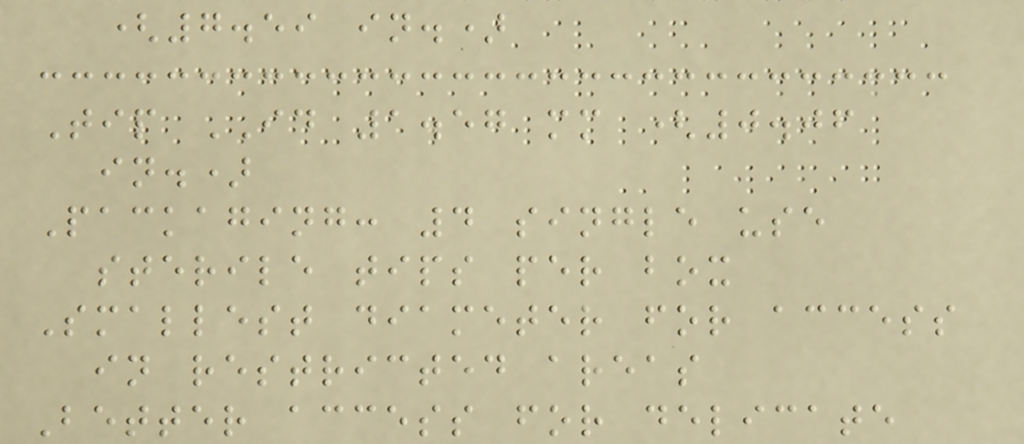(7.59 in.)
Tip ID 1.57 mm (0.06
in.)
Packaging: 4 single use
sterile tips per box
Smallest diameter for access
in restricted areas
Better access for delicate
